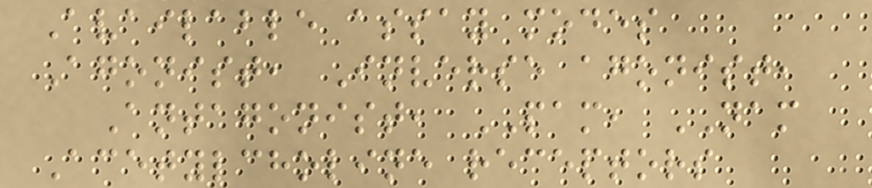Available assay modes
Agonist, Inverse agonist,
Antagonist, PAM, NAM
Acetylcholine receptors
